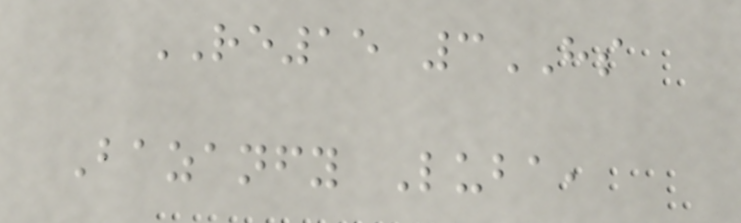RE15 3HS
Bazanfy Luba,
